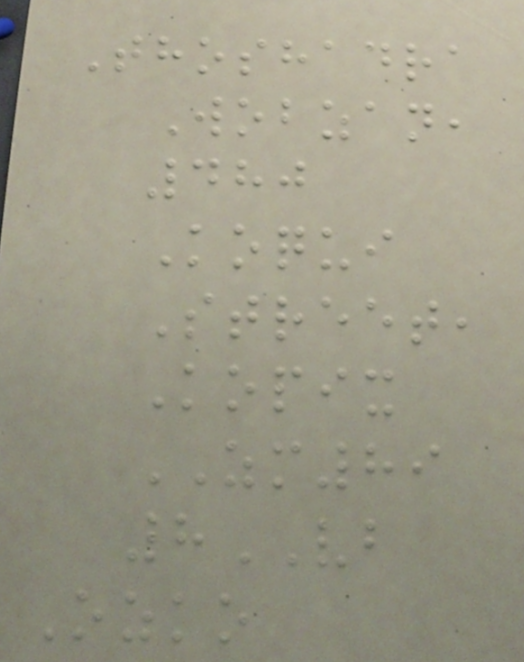Thoshadra
Wobzan,
480
Koqui
Street,
Kopix
ZM89
8VB
Ozko
